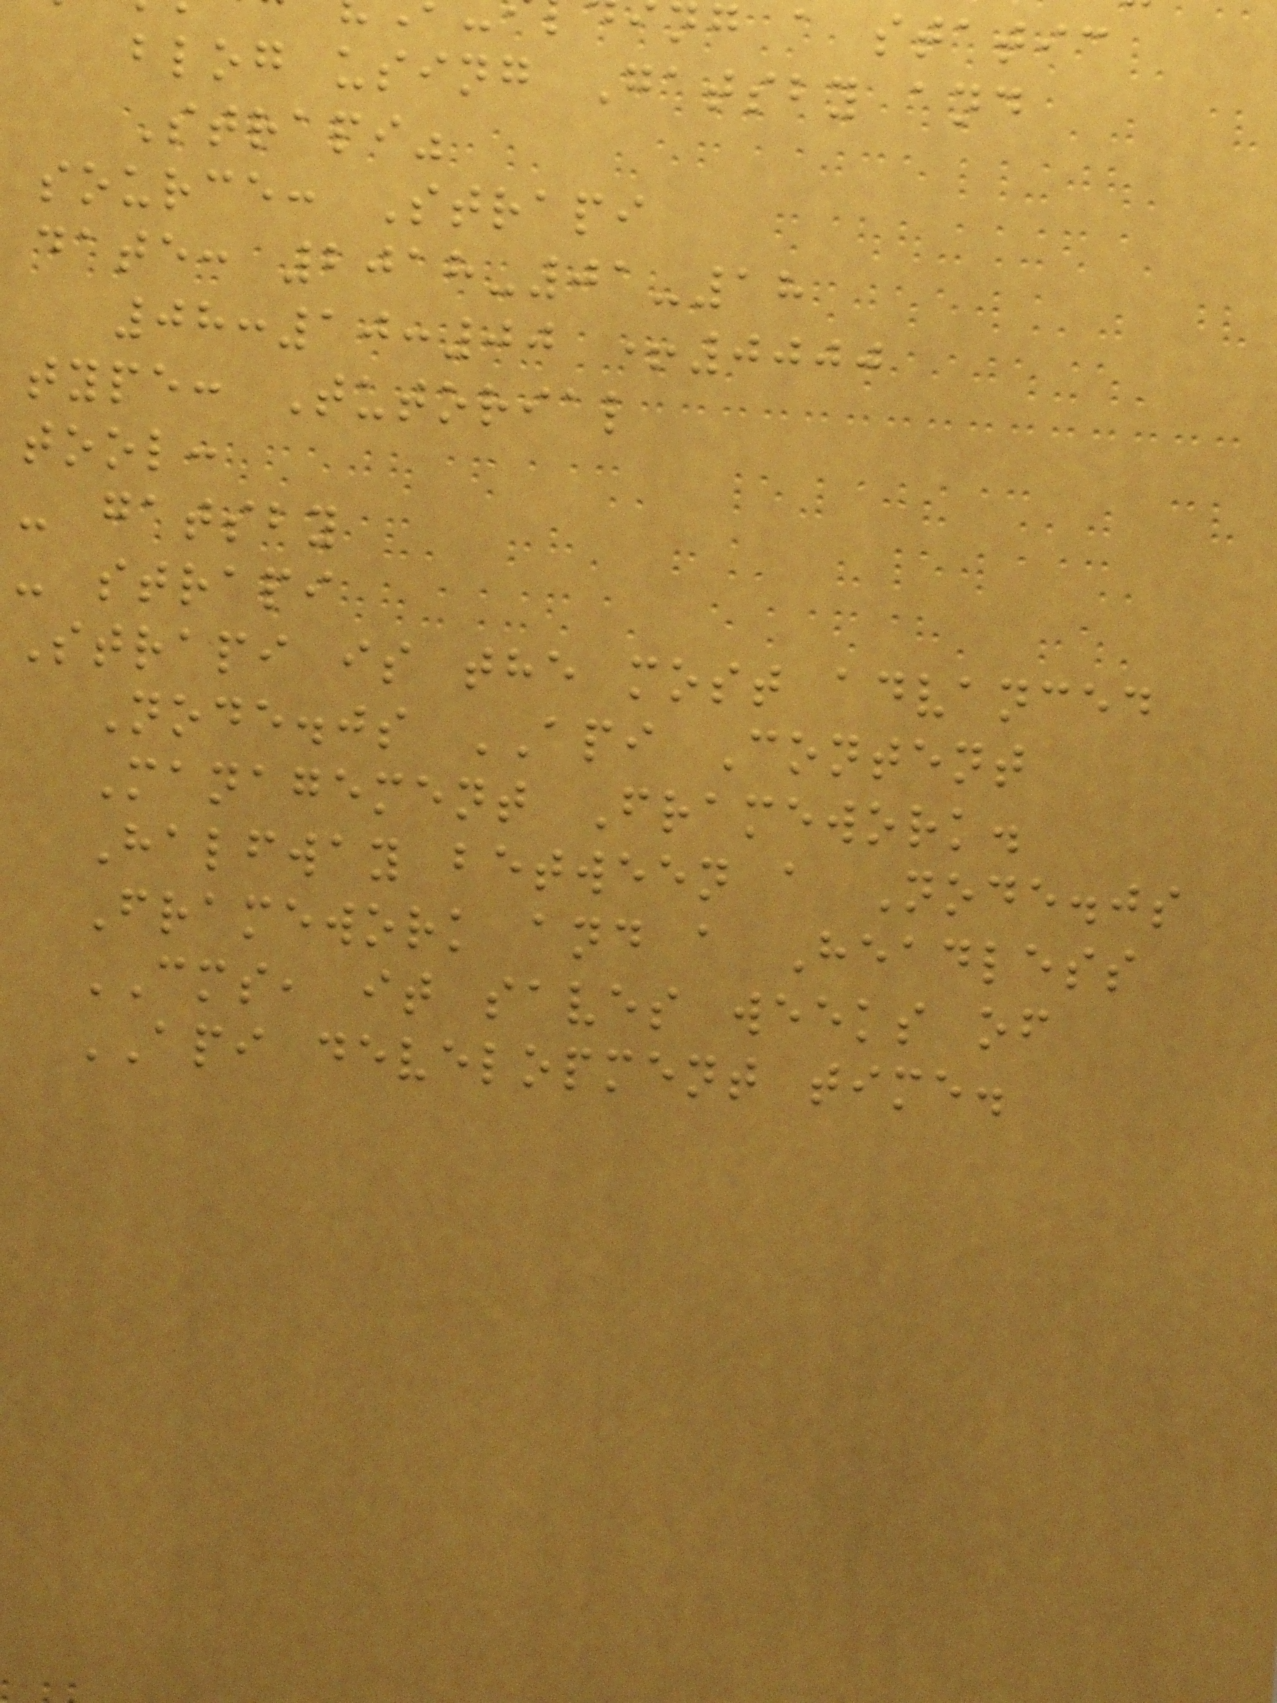g a static
blog using Gatsby and
Strapi"
source: Strapi
date: 2018-01-18
08:10:00 +0000
type: Tutorial
tool:
- gatsby
- strapi
Strapi is the most advanced
Node.js API Content
Management Framework.
Halfway between a Node.js
Framework and a Headless
CMS, it saves weeks of
API development time.
